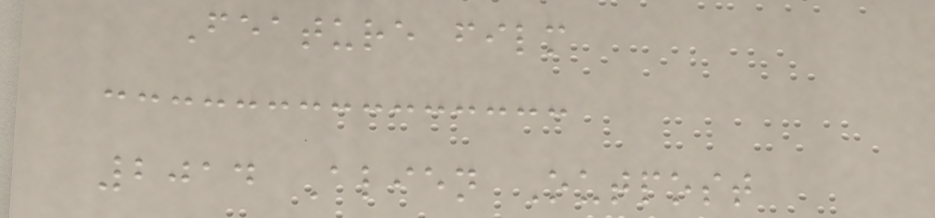Feature film
2014 Alien Outpost
